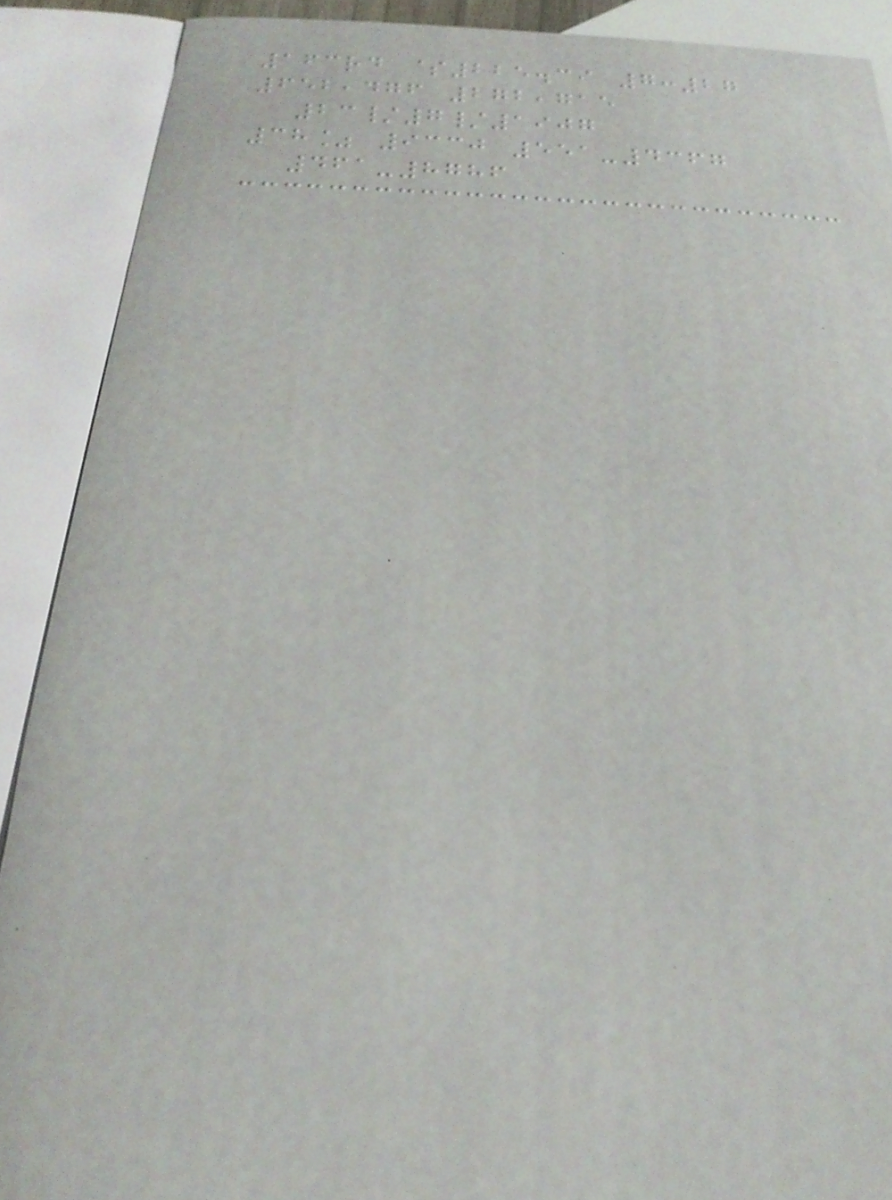163rd $225.39 7:27
652,476 272,715
23/7/1907
38% 9330 551-4367
461-8786
